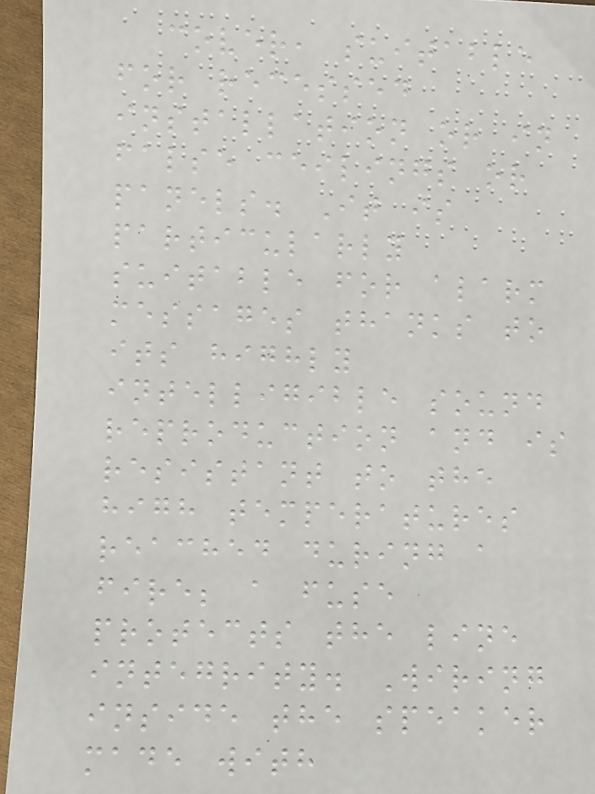cover, suitable
for recessed
installation or in
false ceilings or
panels. It is
particularly
suitable for alarm
messages thanks to
its highly
intelligible sound
reproduction and is
resistant to the
high temperatures
reached during a
fire; a fuse
protects the line
integrity. Wiring
inside the speaker
made with
